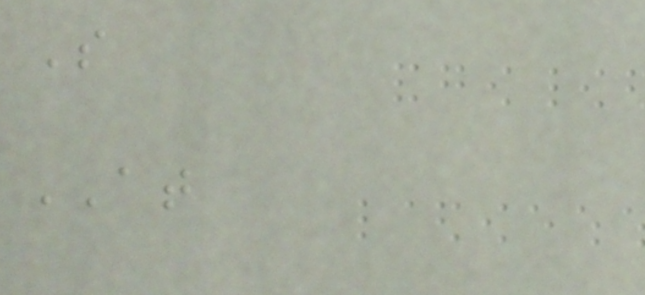S
AT
